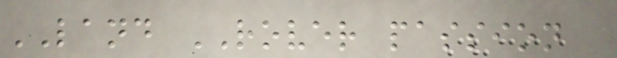LAND ROVER passion
